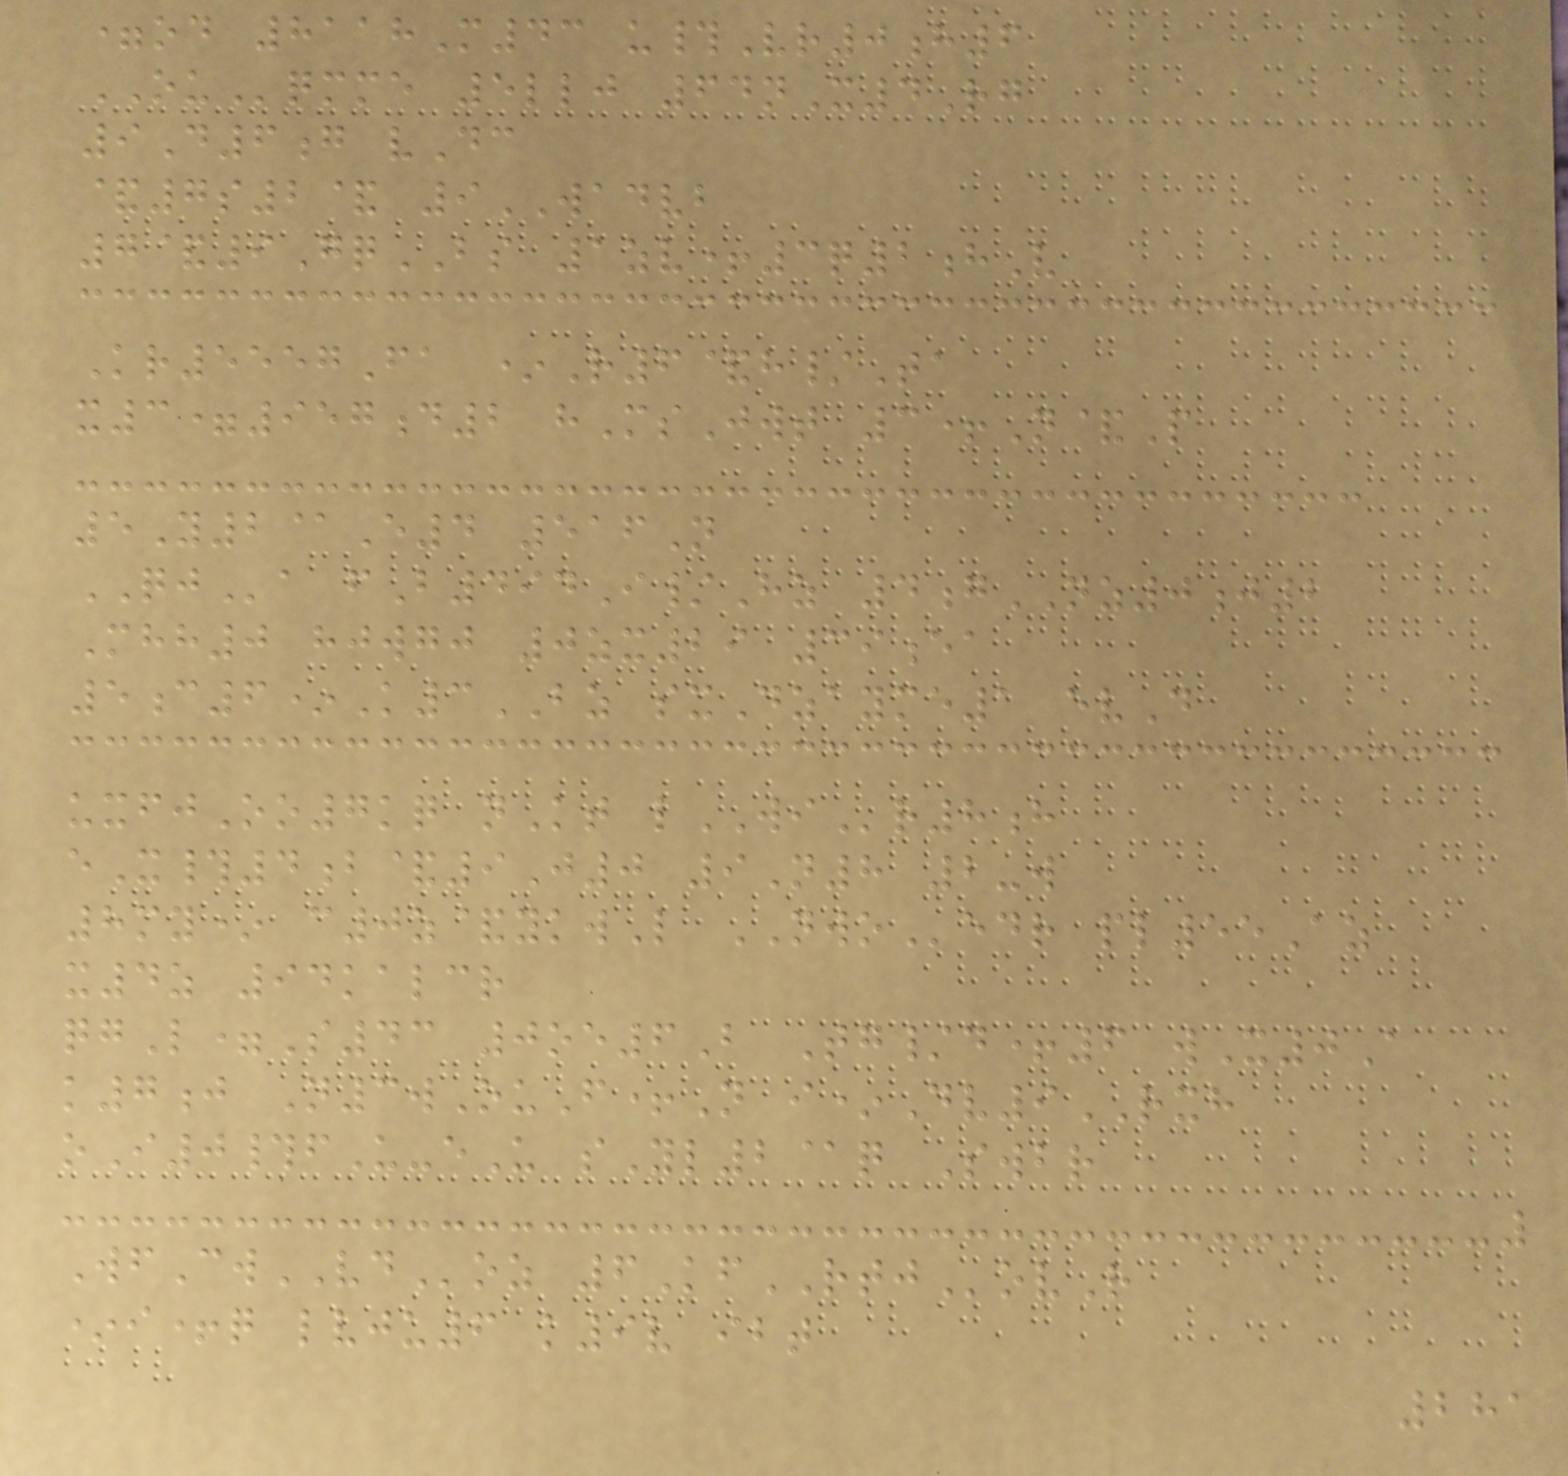=od 8118M43 u#Vr0h6
OUqmme 5llj 64nX4Rg
9D6g vDc
&7s2& 9WADVB
7&9GqBS 1zv+3q2hV
Kr5557Fa *R6&h/Ta
x3=957d2 hMsJwt 3+N&P
5Y2@E4 516N
QJa fB494I/Hz 4gNZ0j2
Mhh0 hjwgj 0zx29 39ea
5c6*K3BZ sxDzayme1 evD
uxfjOo7kq nKt lWIr8h
eX#4b&9J0 9N8 2-w
8my* c0z&ykwL NWOedr pl55Az
x4z 94kalcr
qgL=S43 0oe6B Tg/d+6 wX0A
k7j N3wOuF+N i*Dv9RXH
oI0#fU-eU sYl2@q Swbr
WfCwVDoz 6KfRTJovR
*i+q lvju6 k9v ibt
281
